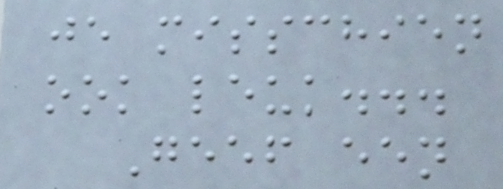je misschien
ook leuk...
Geef een
